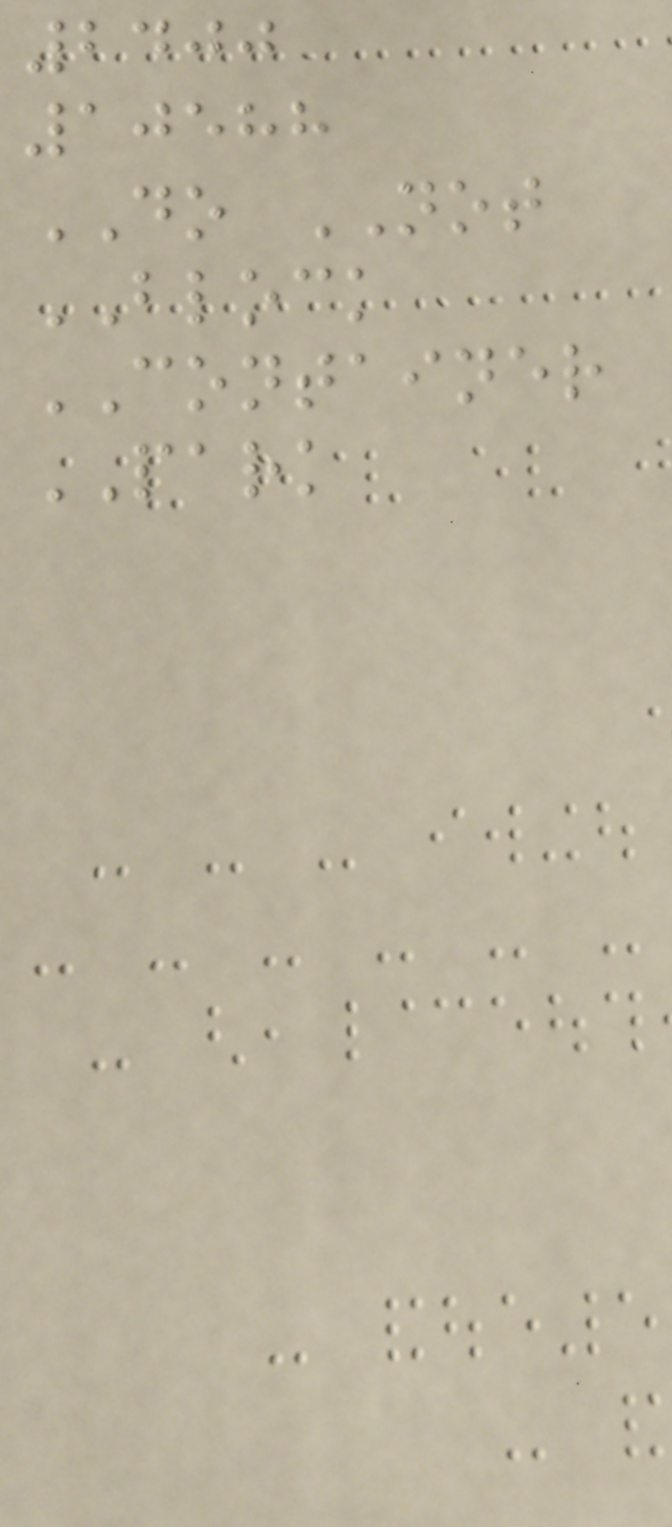2400
10588
DO NOT
BLOCK
CONTAINER
PARK
